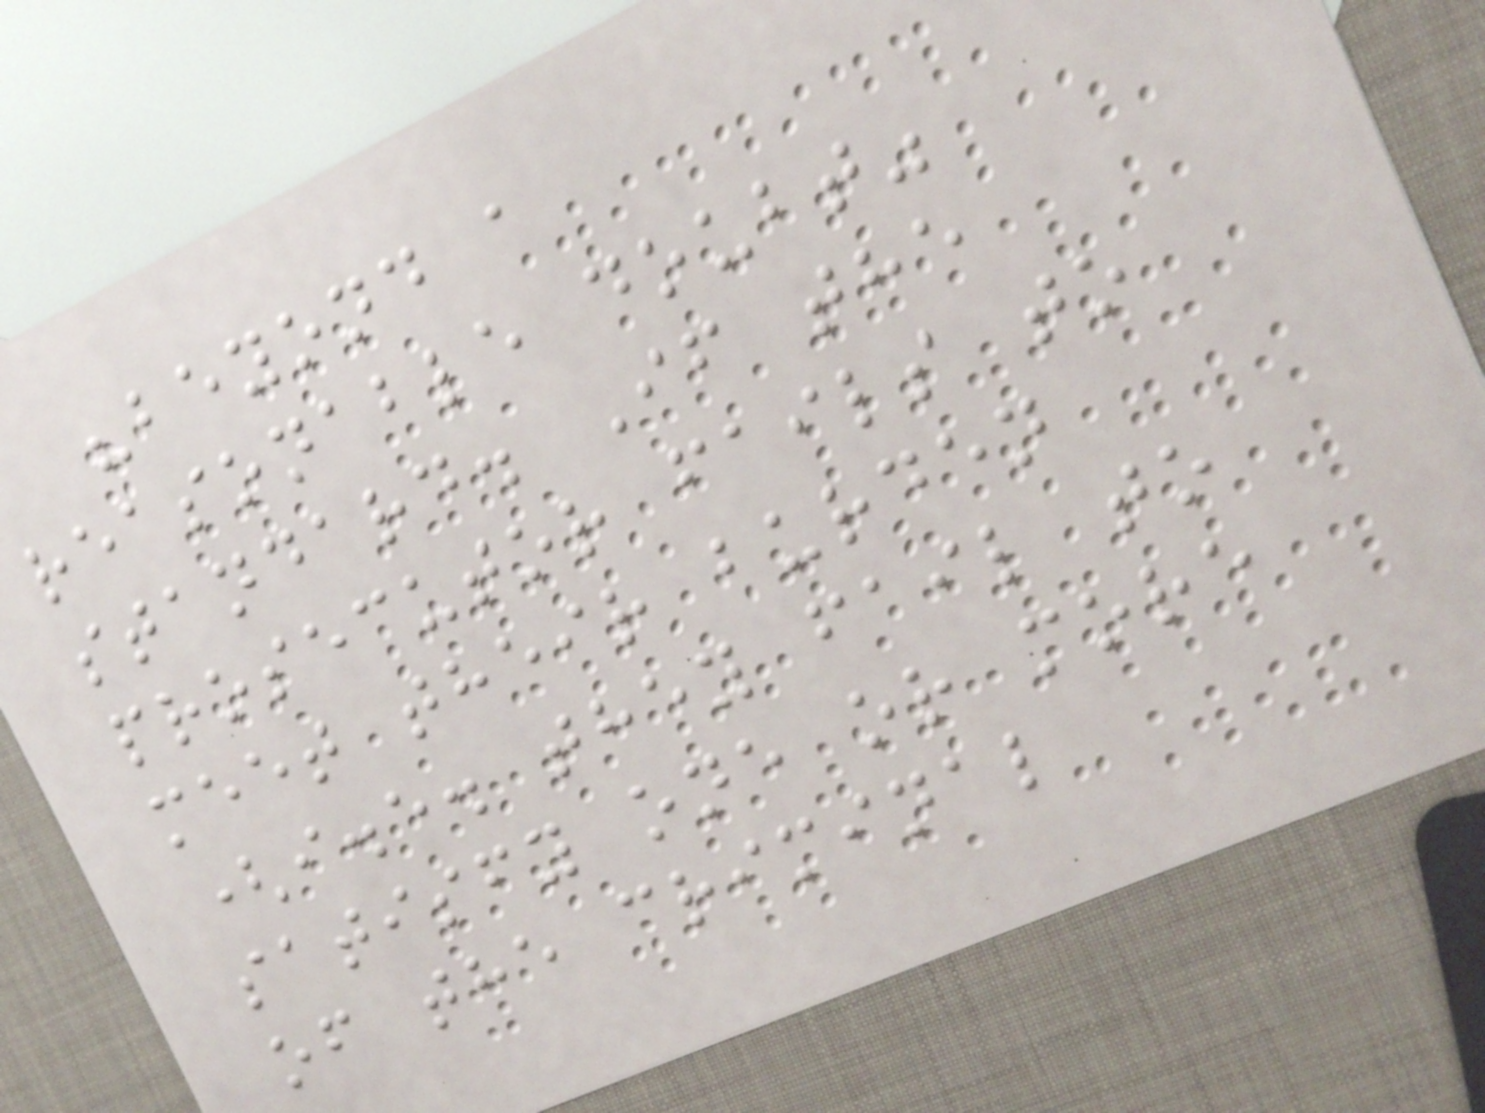"beyond a
reasonable doubt"
standard. If the
prosecutor fails to
meet their burden
(i.e. they fail to
satisfy one or more
of the criminal
